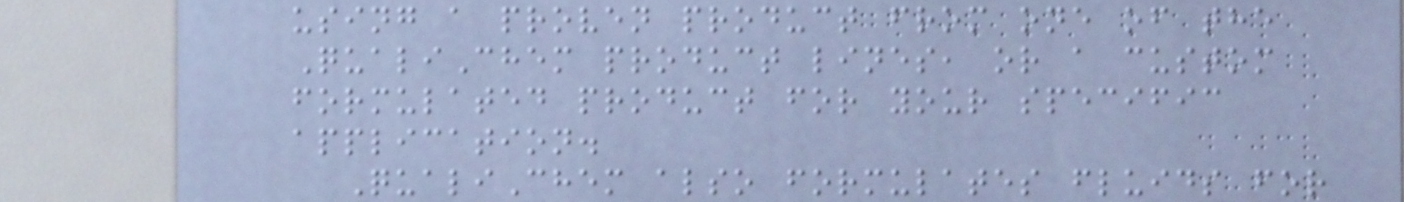using a proven product from one of the
QualiChem product lines, or a custom
formulated product for your specific
application.
QualiChem also formulates fluids for
